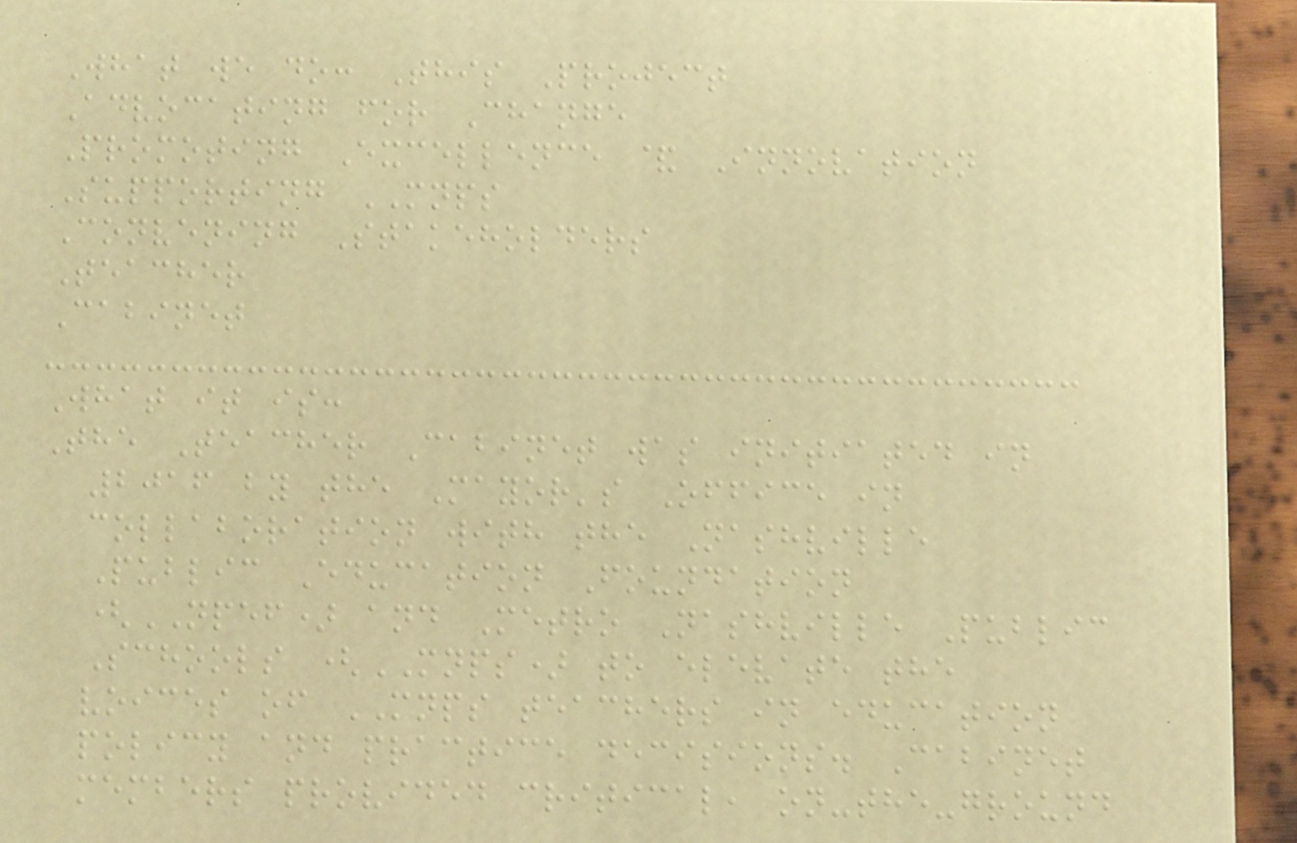What we do: This Project
Advocating for Change
Promoting Excellence & Innovation
Supporting MNPS
Convening Stakeholders
Teacher
Cabinet
What it is:
The Teacher Cabinet was initiated in
2016 by the Mayor's Office in
collaboration with the Nashville
Public Education Foundation
(NPEF) and Metro Nashville Public
Schools (MNPS) to elevate the
voices of MNPS teachers in education
policy and practice decisions. Cabinet
members provided critical, on-the-ground
